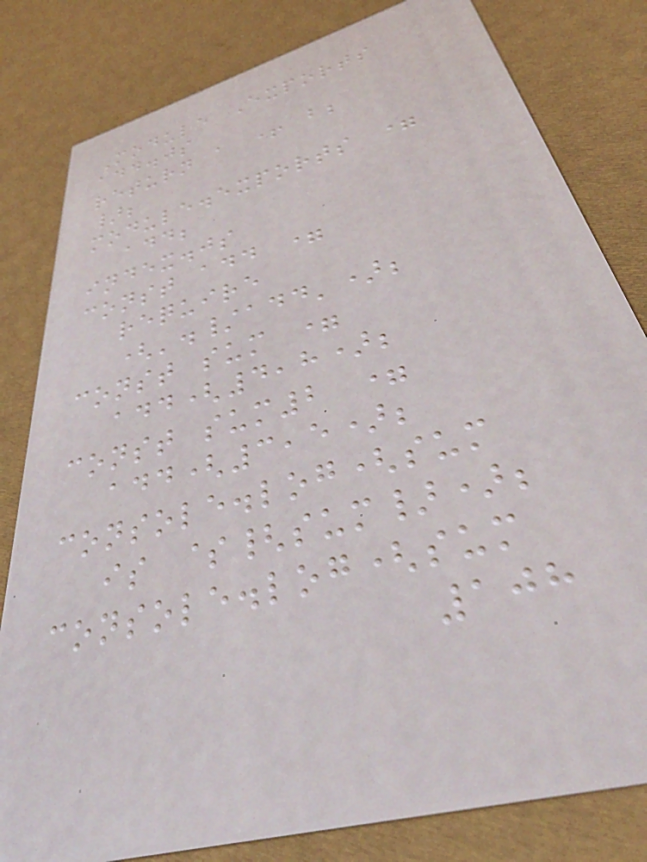Module Exports
add.js
return a + b;
};
module.exports =
add;
index.js
const add =
require
('./add');
const sum =
add(4,8);
const sum2 =
add(3,5);
console.log(sum
is ${sum});
console.log(sum
108
